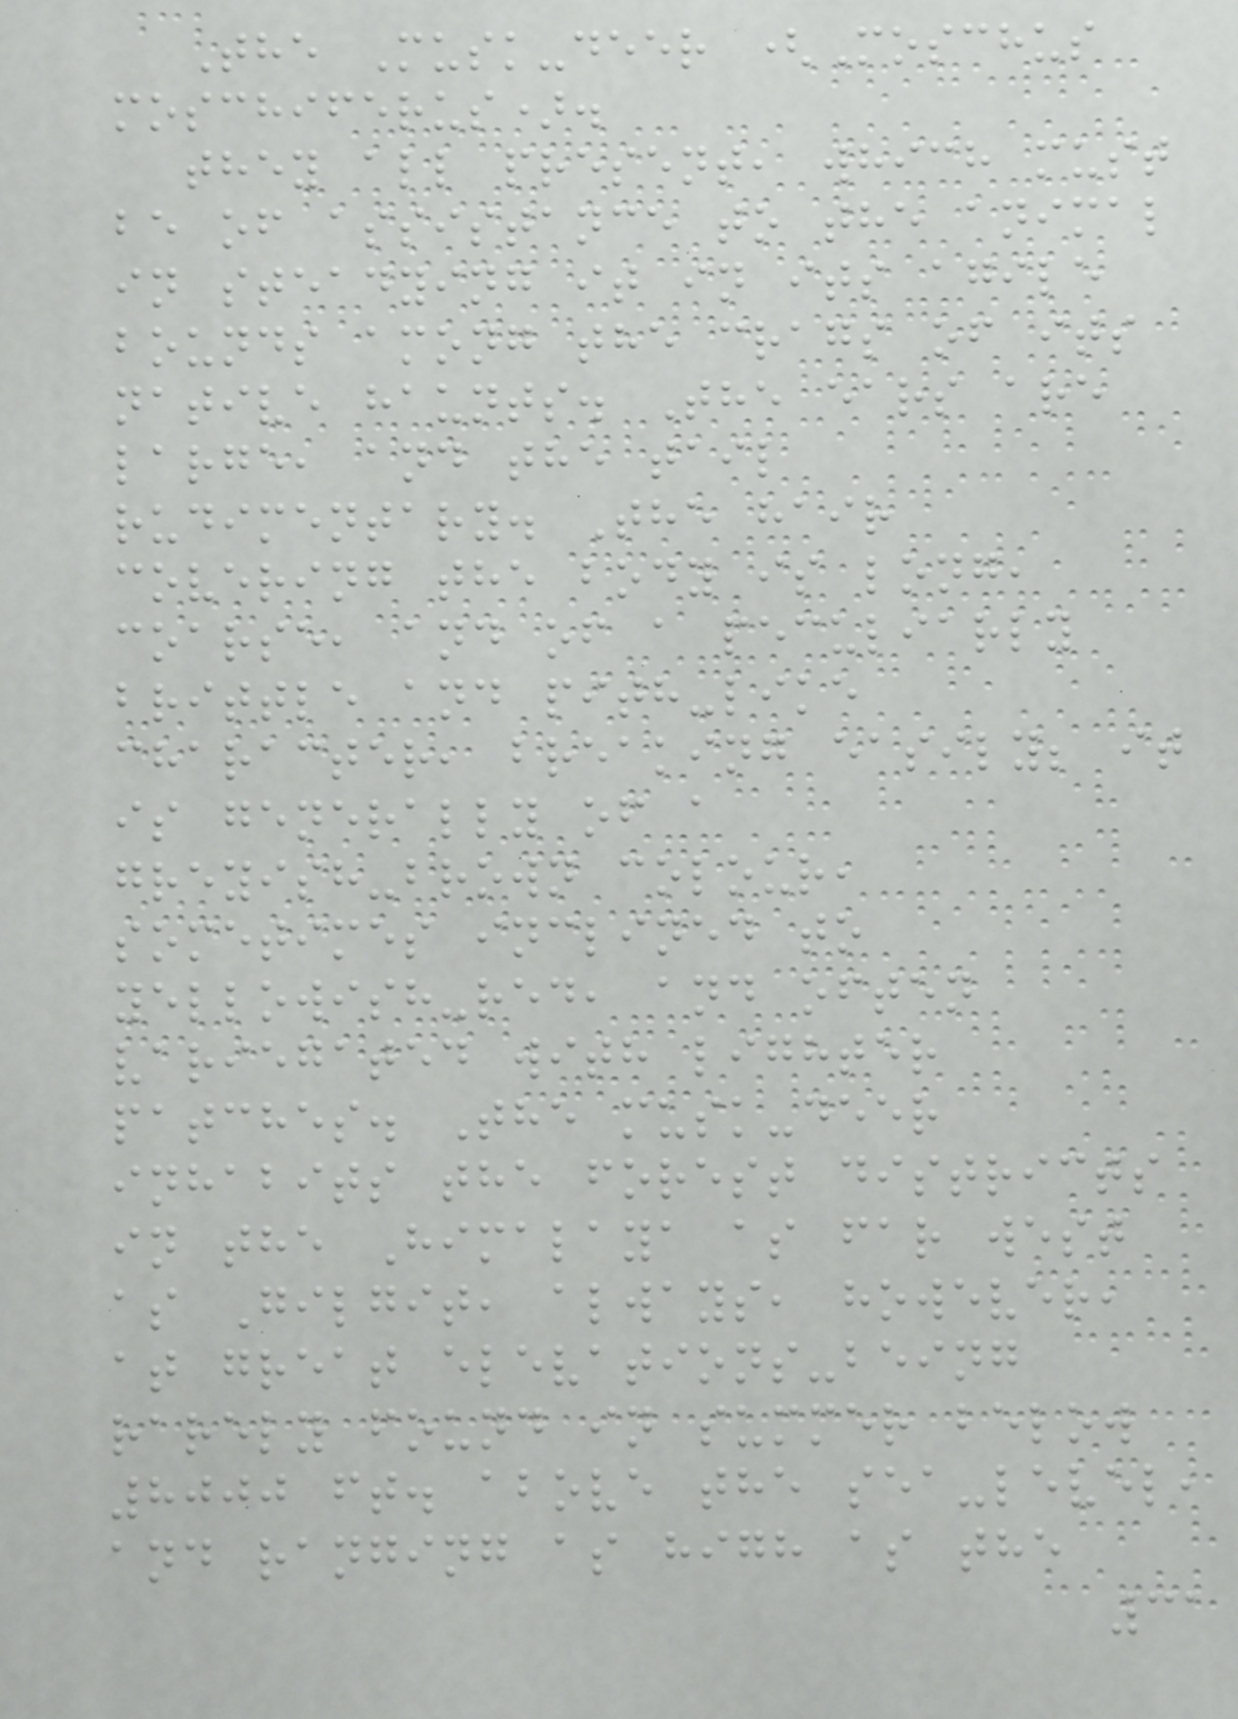The Musk-deer (Moschus
moschiferus).
they all present, which must
be of assistance to the animal
in steadying it in its agile
bounds among the crags of its
native haunts. The ears are
large, and the tail
rudimentary. The hair
covering the body is long,
coarse, and of a peculiarly
brittle and pith-like
character, breaking easily; it
is generally of a
greyish-brown colour,
sometimes inclined to
yellowish-red, and often
variegated with lighter
patches. The musk-deer
inhabits the forest districts
in the Himalaya as far west
as Gilgit, always, however,
at great elevations-being
rarely found in summer below
8000 ft. above the sea-level,
and ranging as high as the
31
